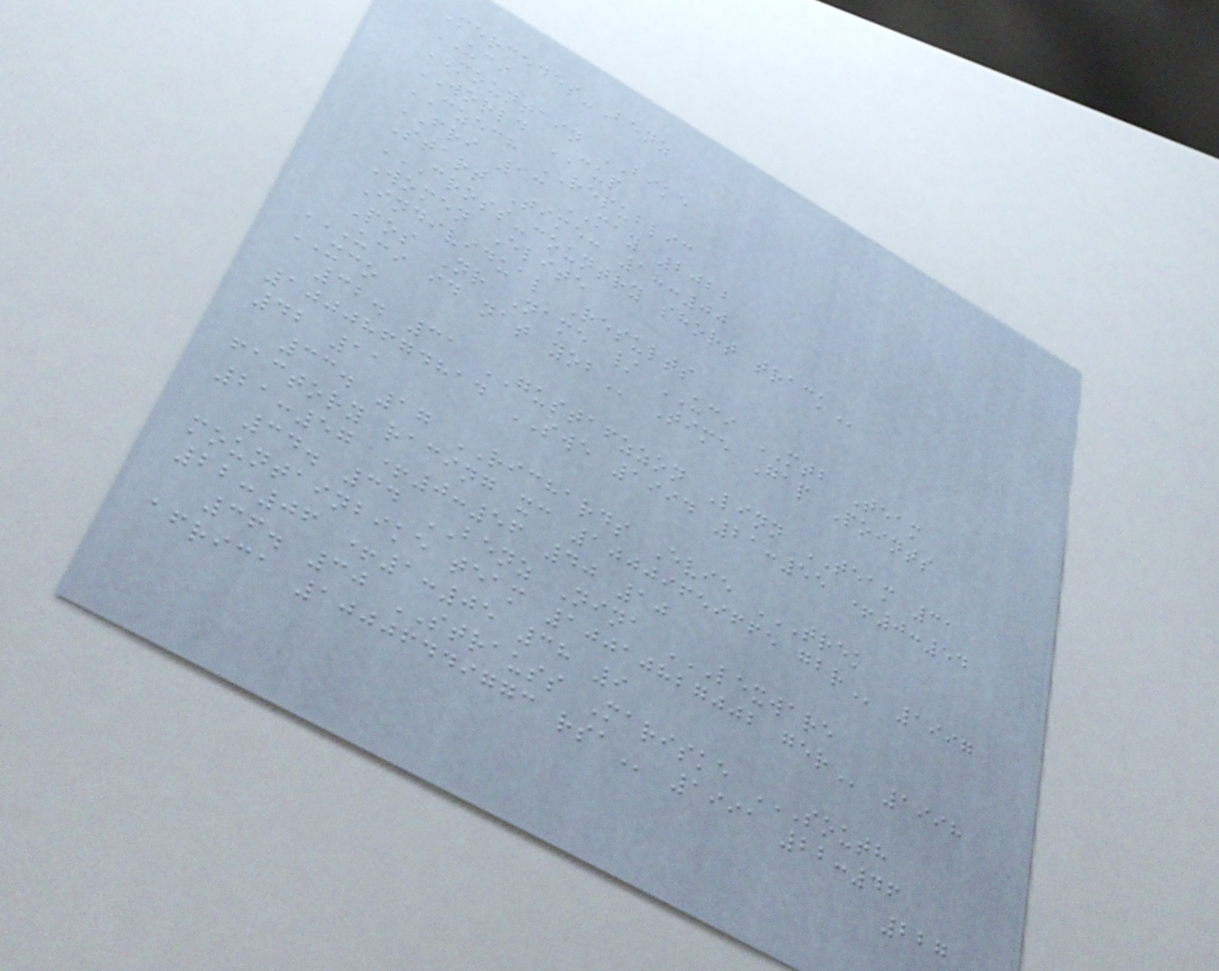Mercedes-Benz
UCI
MOUNTAIN BIKE
WORLD CUP
CZECH REPUBLIC
FRI 13 MAY 2022
Start Time: 18:00
CROSS-COUNTRY SHORT TRACK
Women Elite
Individual Results
Pos Nr Name / UCI MTB Team
UCI ID NAT YOB Time Gap Points
XCO
32. 31 GUSTAFZZON Linn TEAM 31
10008674814 SWE 1994 21:55 +0:54
42 11
33. 17 RICHARDS Evie TREK
FACTORY RACING XC 10009659665 GBR 1997
21:57 +0:56 40 10
34. 34 BENZ Nina LEXWARE
MOUNTAINBIKE TEAM 10010827002 GER 1998
22:06 +1:05 38 9
36. 30 STRAUSS Mariske SOUTH
AFRICA 10006449773 RSA 1991 22:46
227
